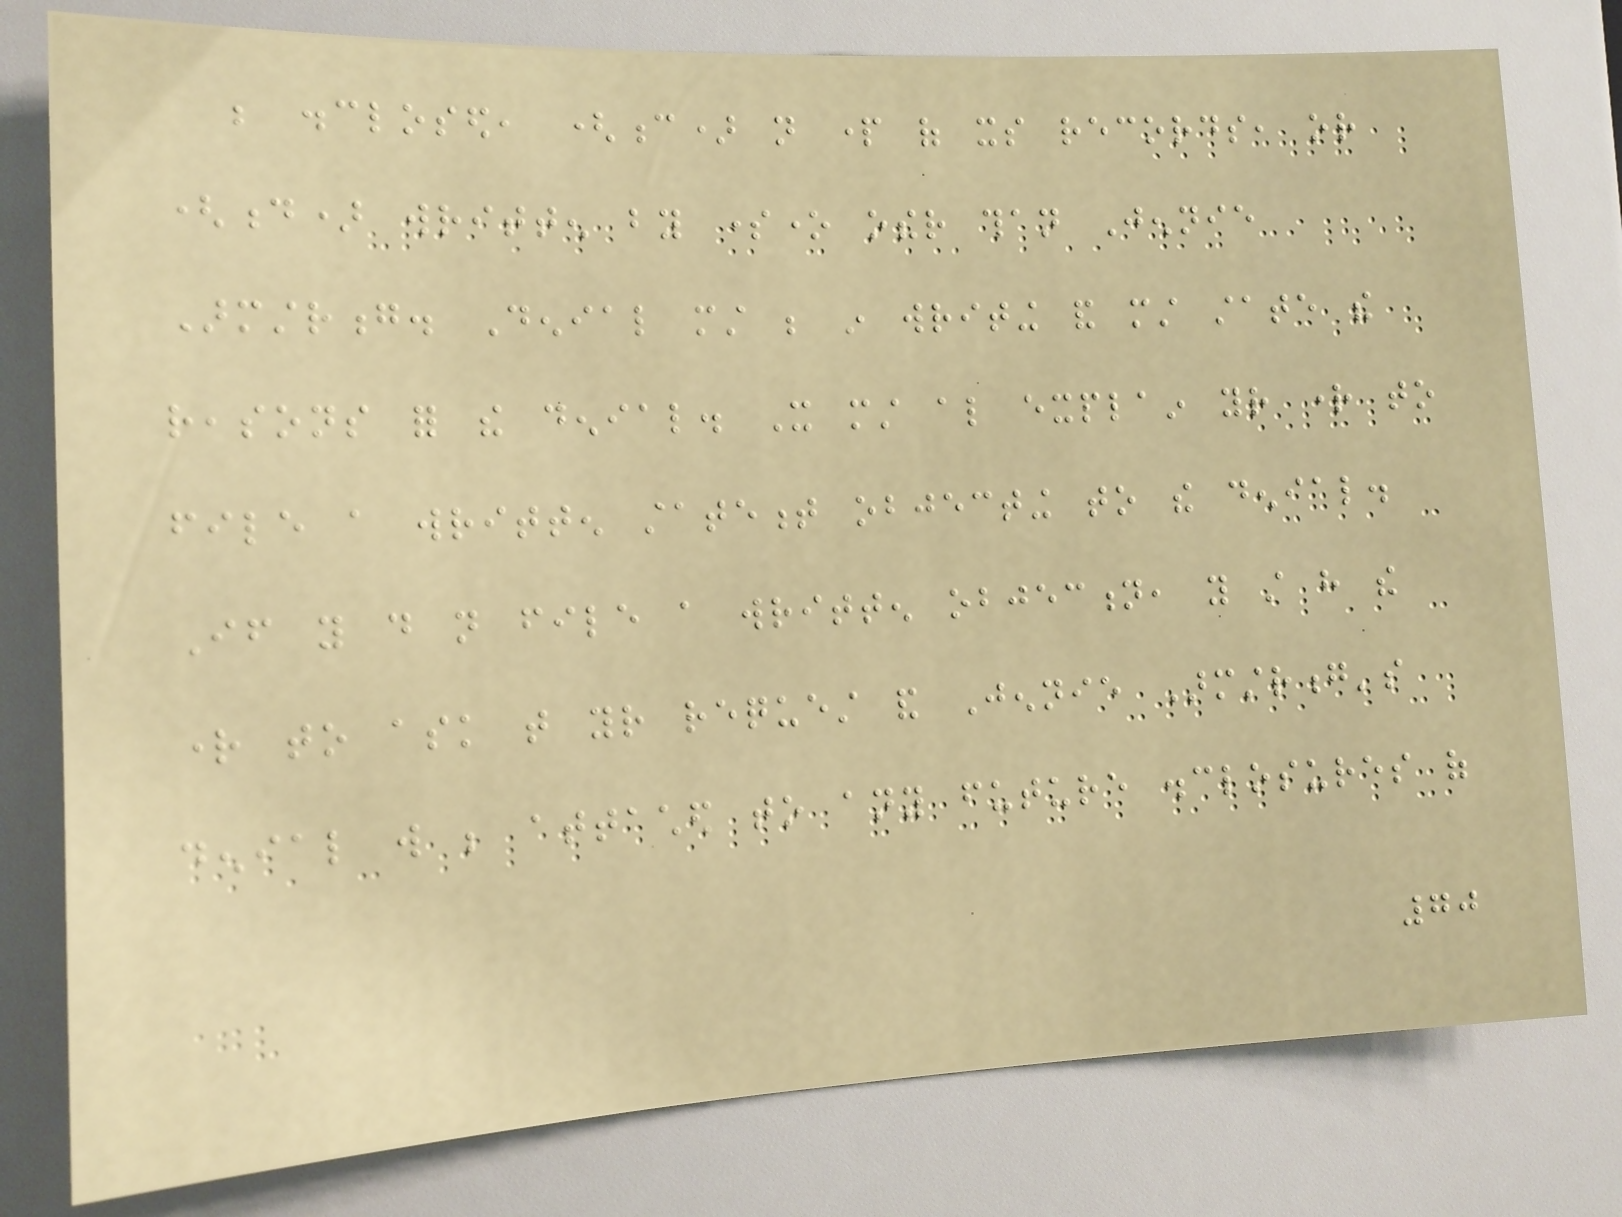be disclosed, (c) not part of its records, or
(d) written by someone other than Jennie
Armstrong. Denial must be in writing and must state the
reasons for the denial. It must also explain your right to
file a written statement objecting to the denial.
If you do not file a written objection, you still have the
right to ask that your request and Jennie Armstrong's
denial will be attached to any future disclosures of
70
